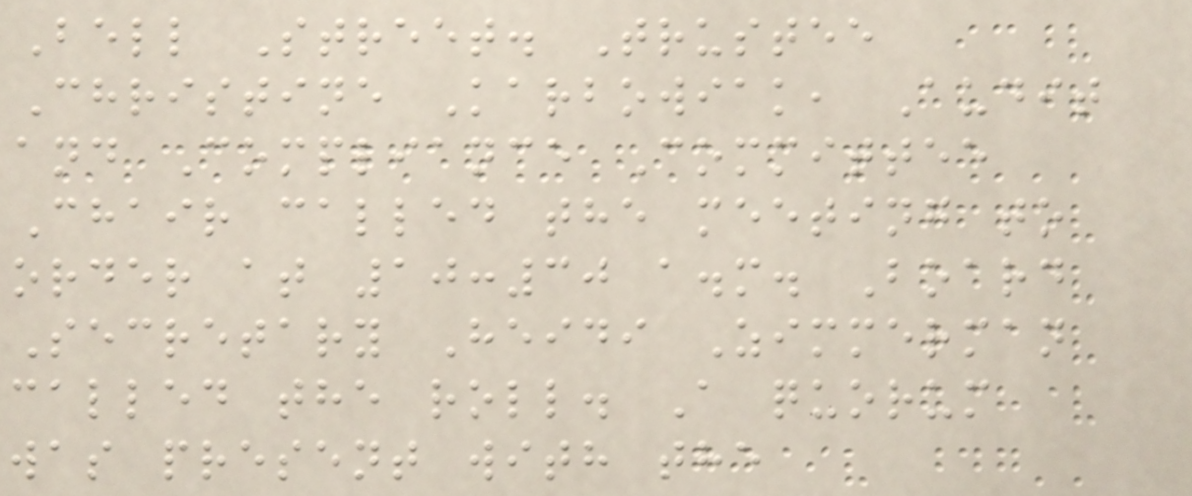Bell Street. Trustee
Christine Karbowiak, Audit
and Compliance Committee
Chair called the meeting to
order at 10:30 a.m. Board
Secretary Heidi Zimmerman
called the roll. A quorum
was present with the
